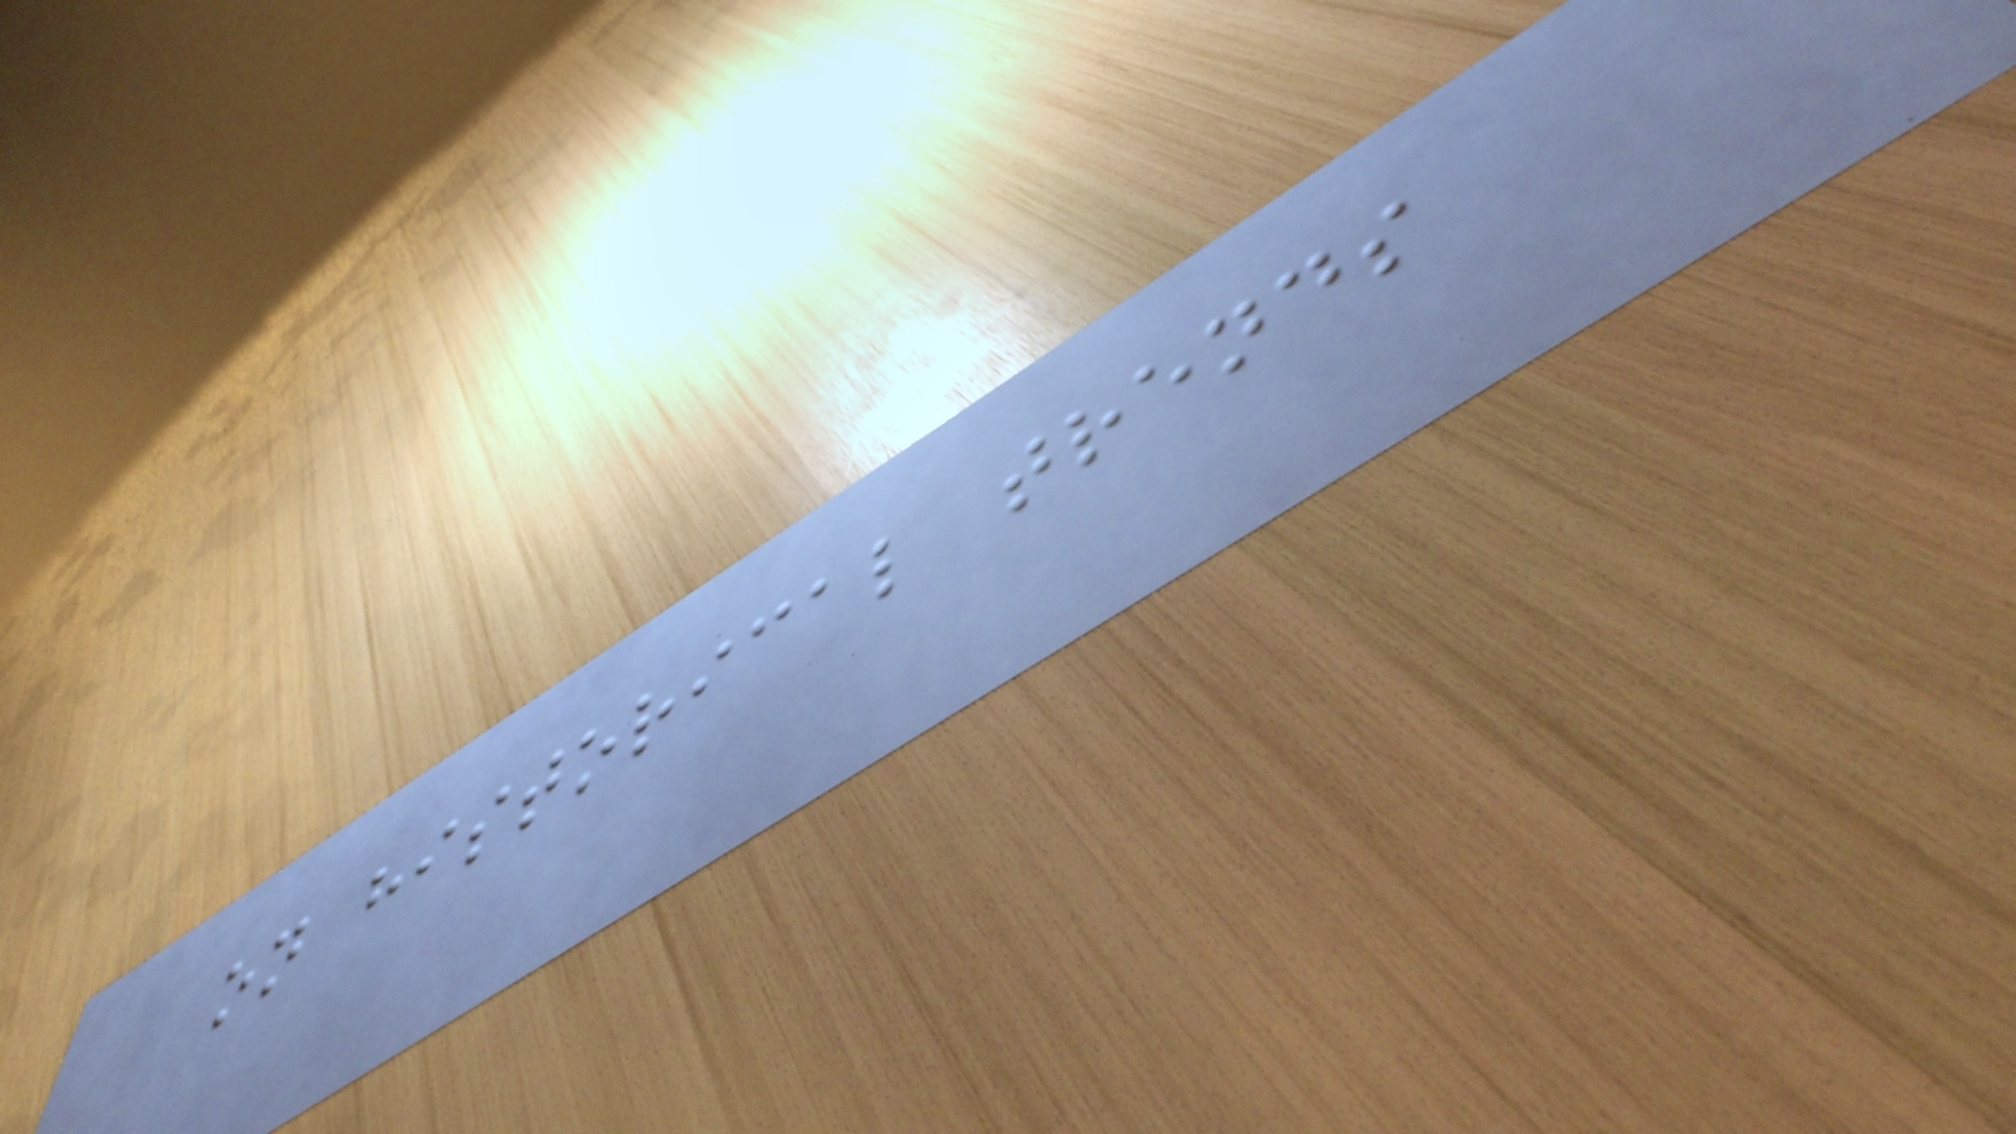on historical trends
